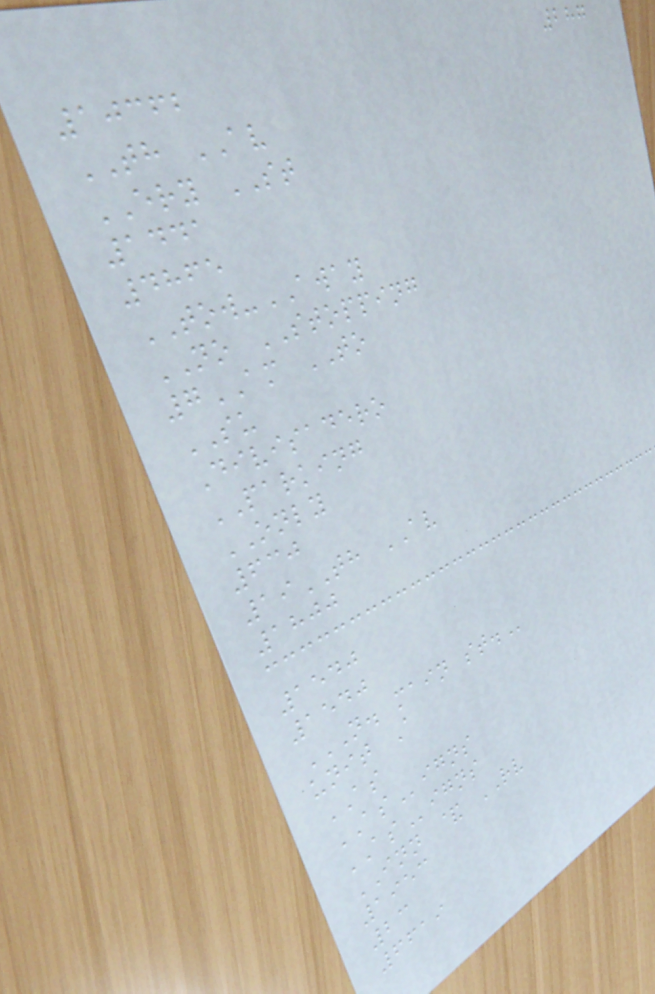287
10362
TH AV
ERY ST
1441
4865
TOW-AWAY
NO STOPPING
7AM TO
SU
Divisadero
PARKING
ONLY
630
19TH AV
1800
1540
1540
N. MAIN ST.
unit A
AS
ASigns
ASigns
INN & RV
1953
23
6619
